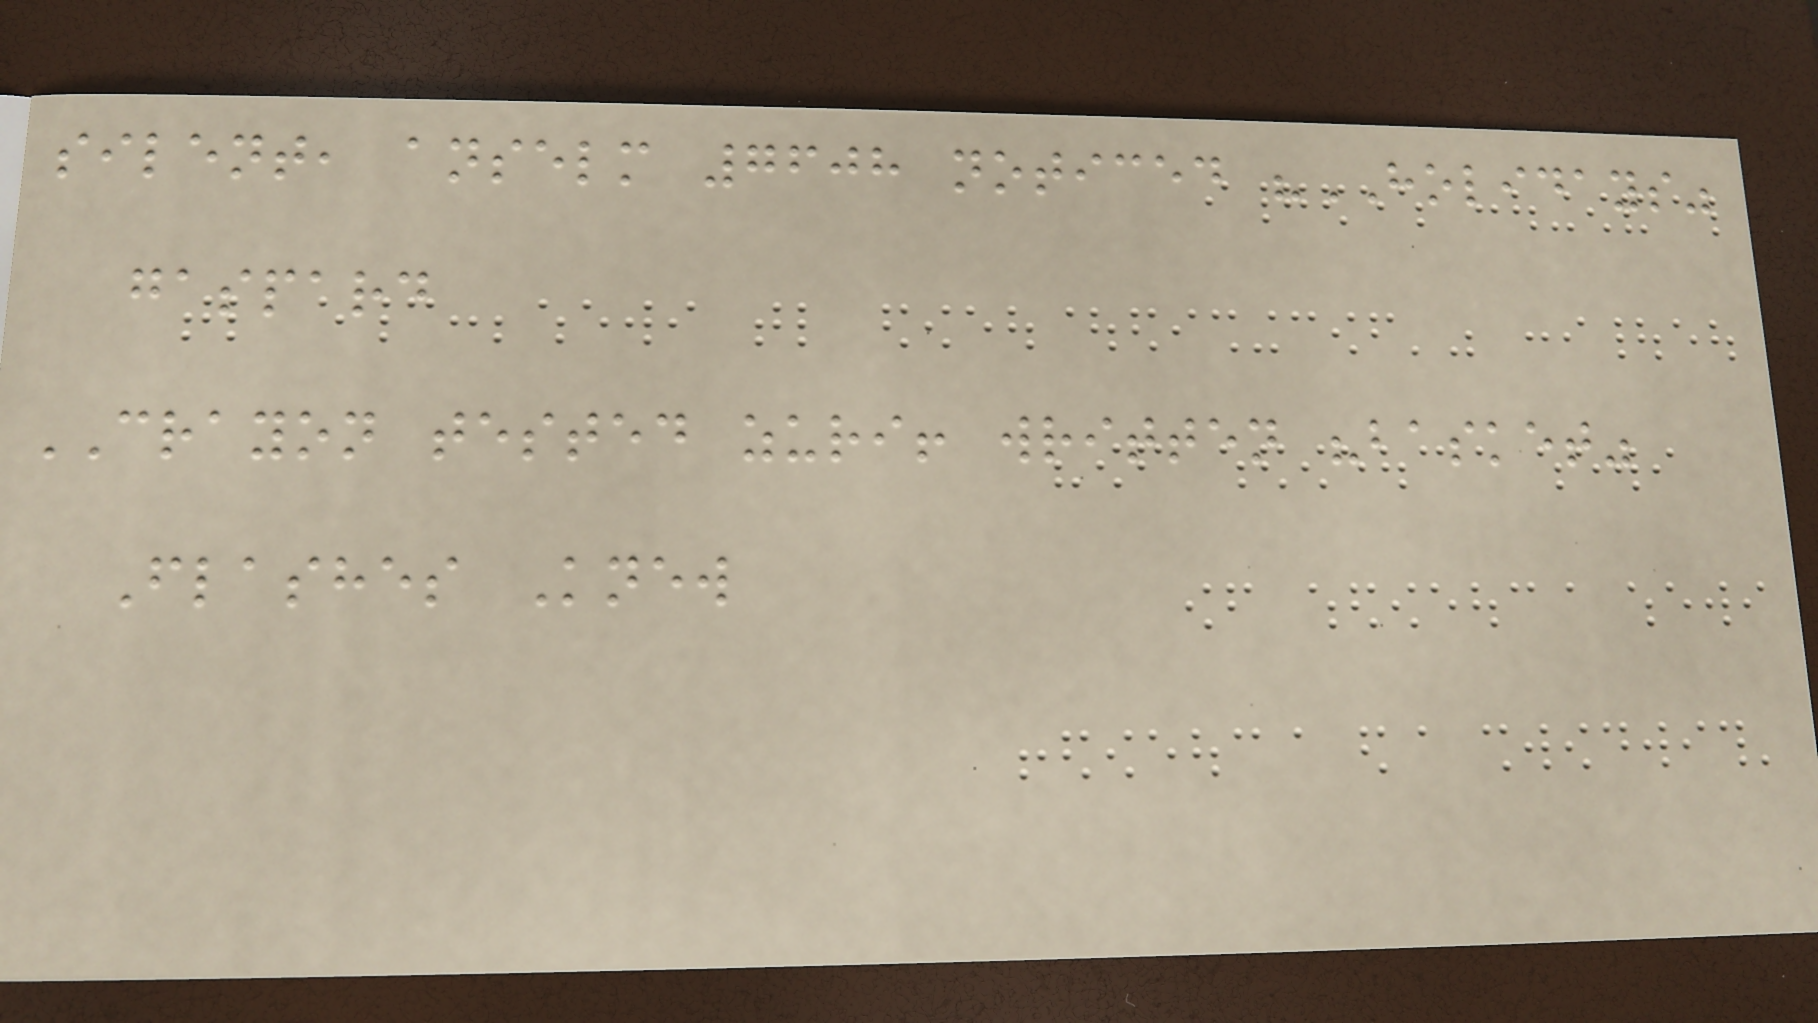silent, anselm 7608 noticed "HOLIDAYS"
gaspard
CRAYON tested zuri! written "basket"
Flashes Knew
